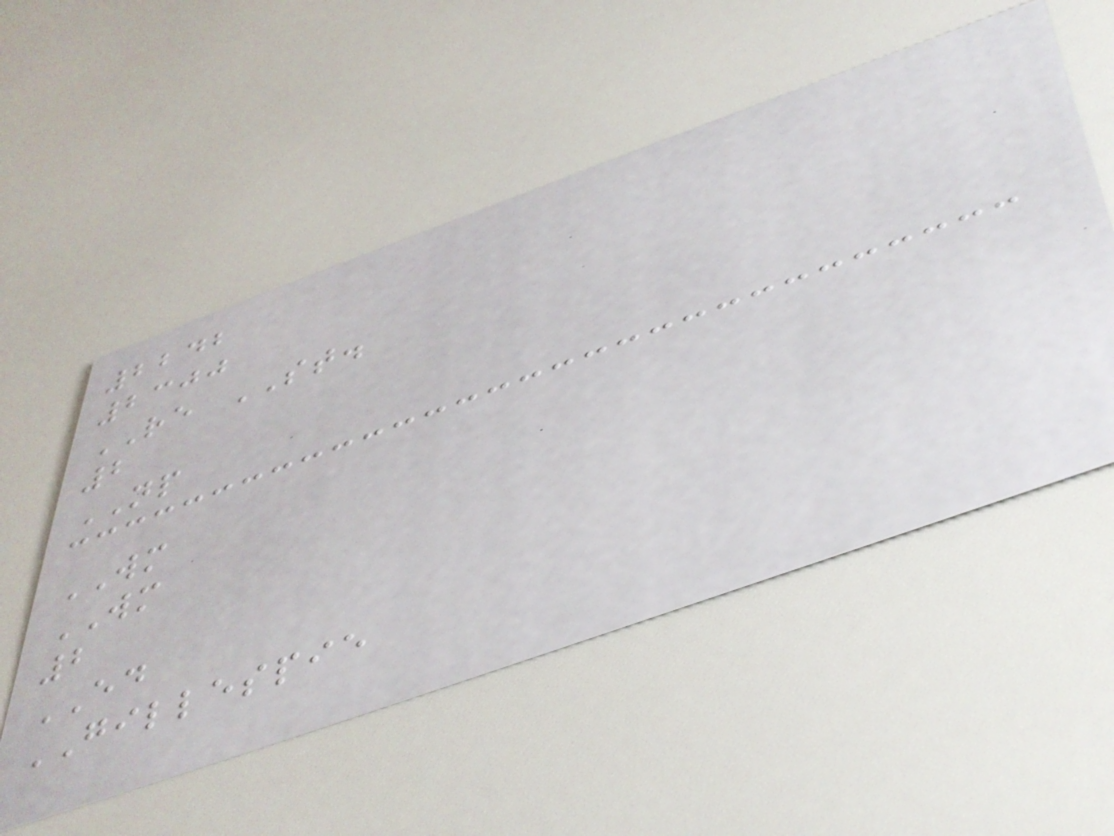2242
2300
RE ST.
2
NP
WM
WM
2
ED
GILLESPIE
